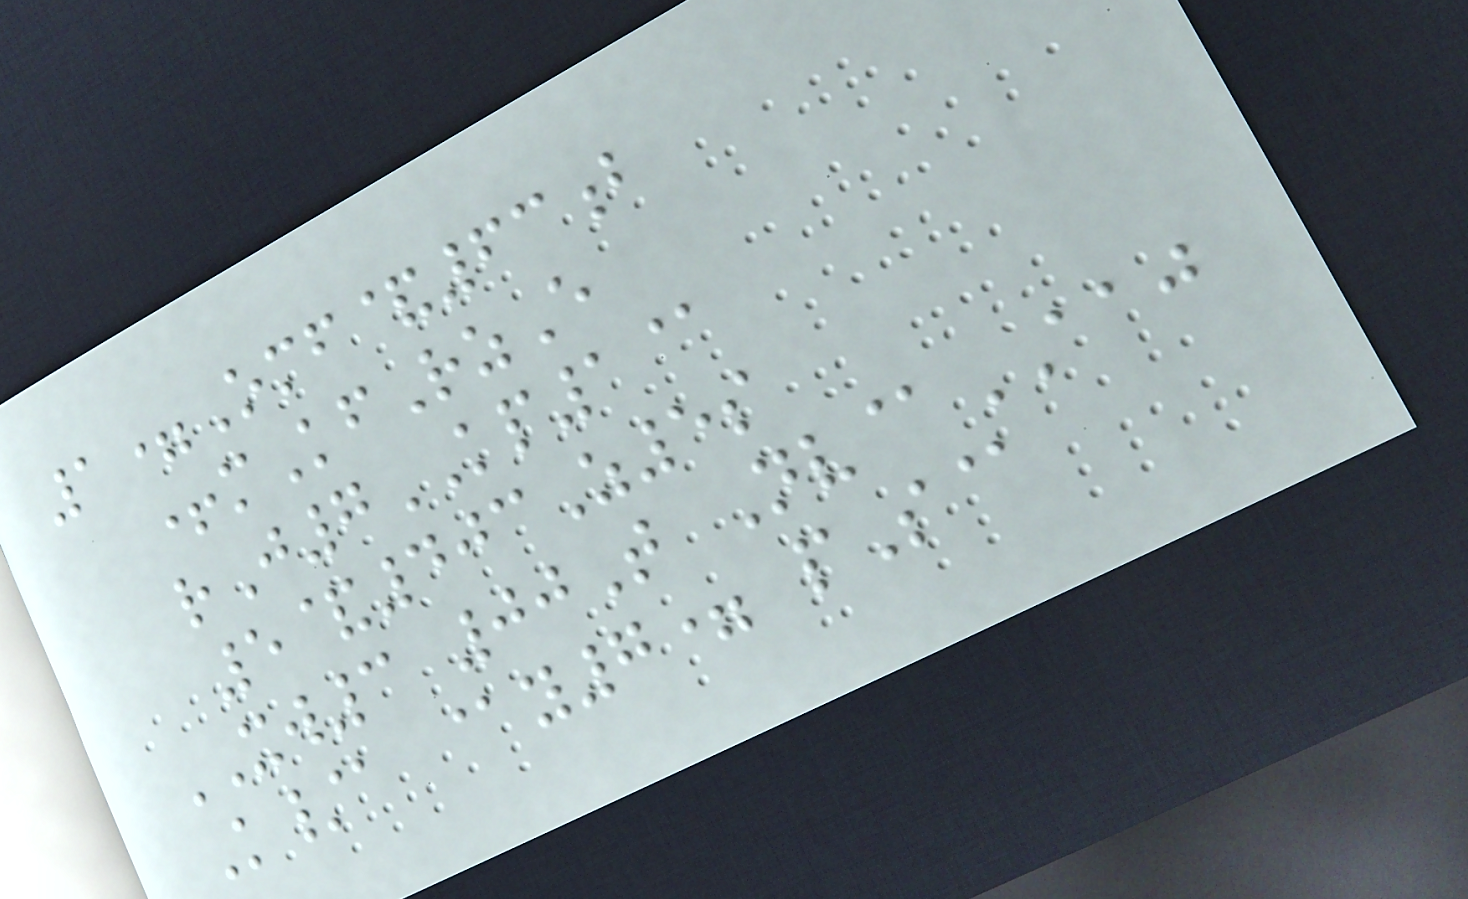1=Omf&63b
+mKfRzE
rJ7KP1@
5&403Z5s
XW3 00T Nv@AAJ
K/a @y7= pS@
